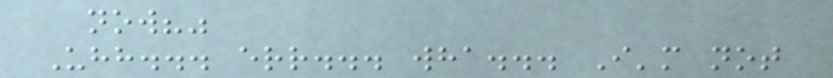now?"
Uhh... err... wha... I'm not
